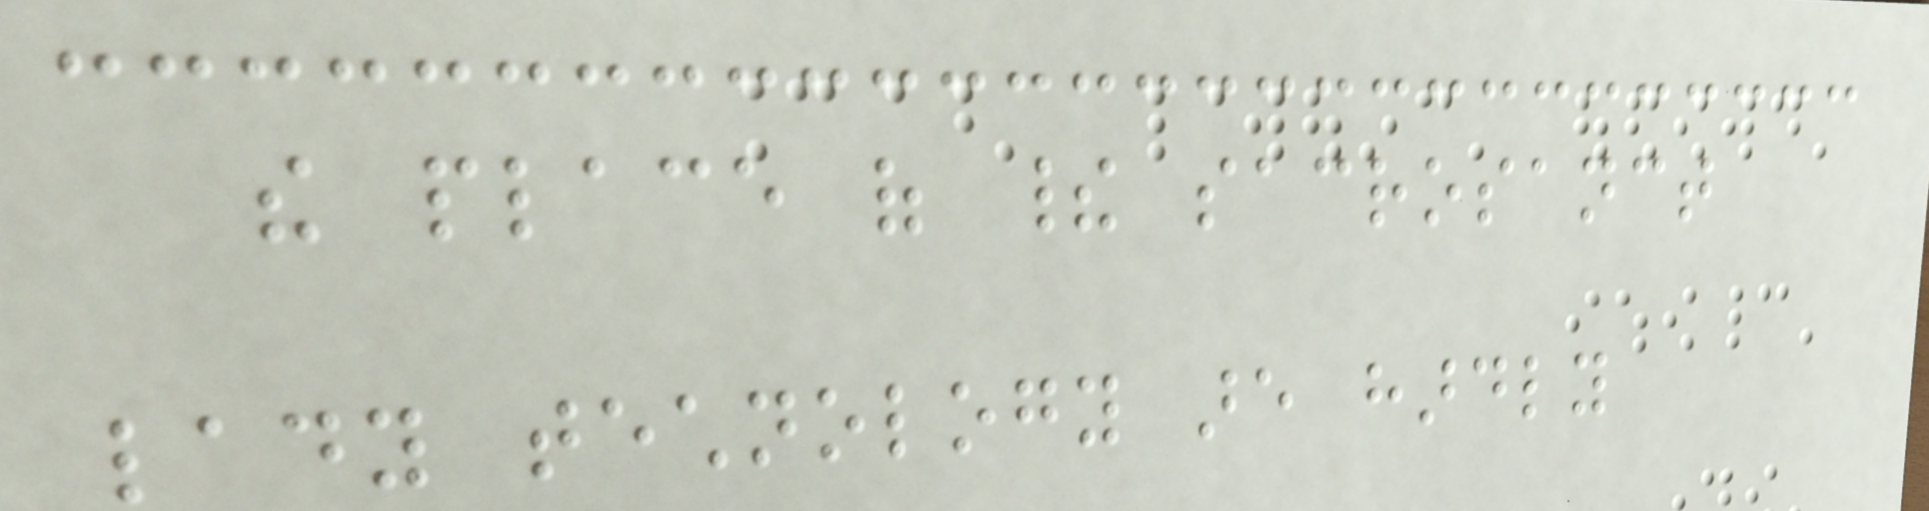the place of their sacrosanct
lady technology are hardly
